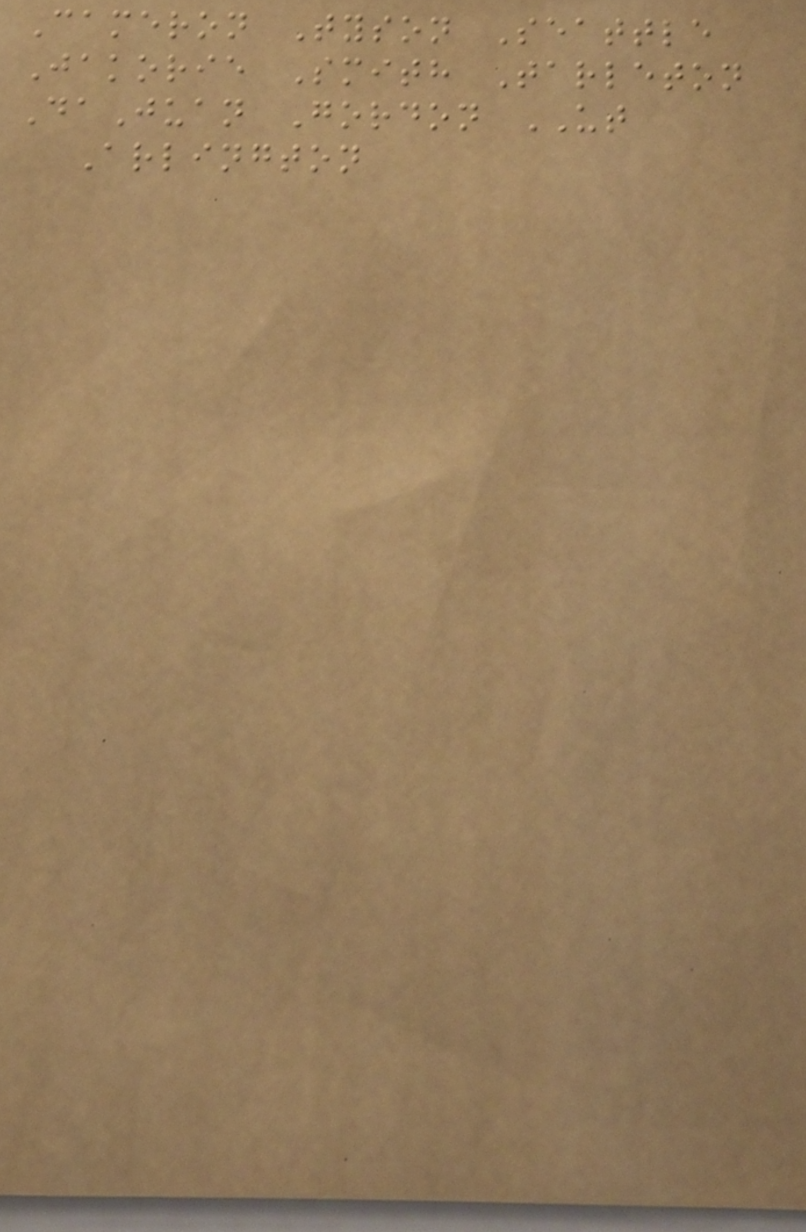Cameron Tyson Seattle
Jakorie Smith Tarleton
DaJuan Gordon UT
Arlington
